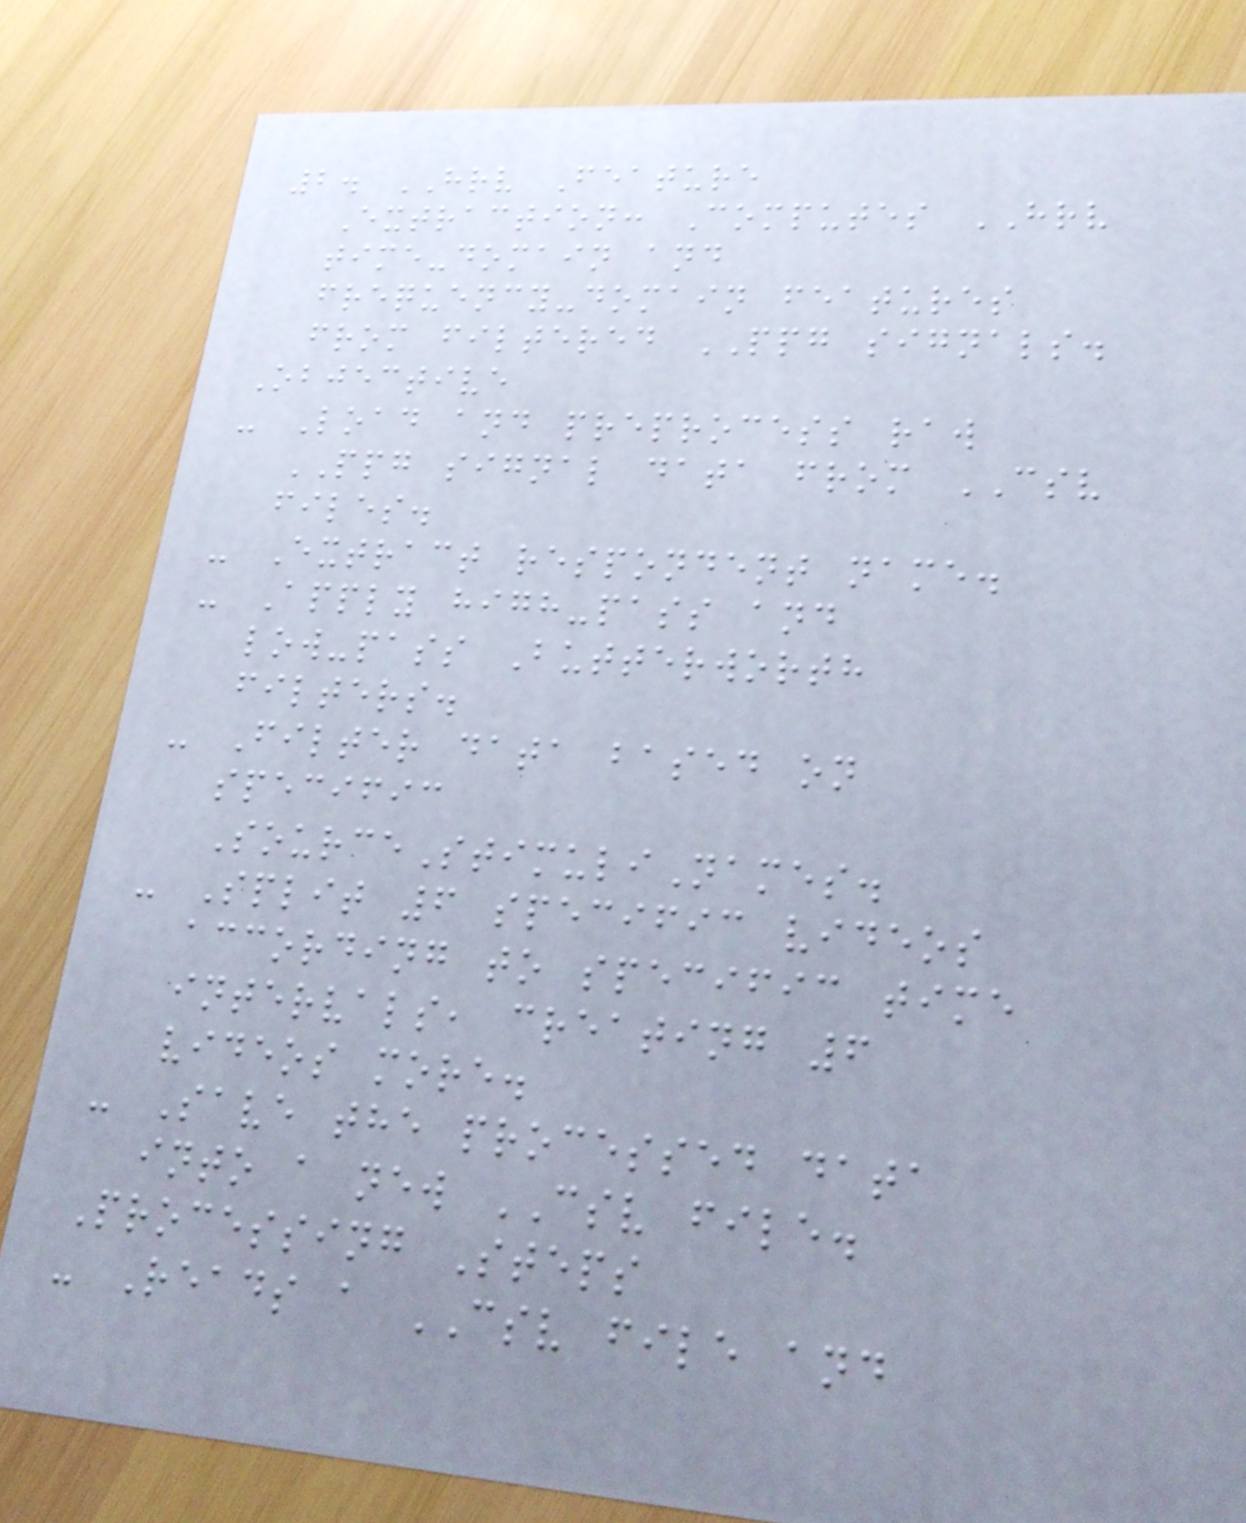2. HRV Feature
Extraction: Computes HRV
time-domain and
frequency-domain features
from filtered PPG signals.
Objective
- Load and preprocess raw
PPG signal data from CSV
files.
- Extract respondent name.
- Apply high-pass and
low-pass Butterworth
filters.
- Filter data based on
specific
SourceStimuliNames.
- Split 6 specific videos
according to specific time
intervals, creating 6
videos more.
- Save the processed data
into a new CSV file.
Processing Steps
- Reads a CSV file and
